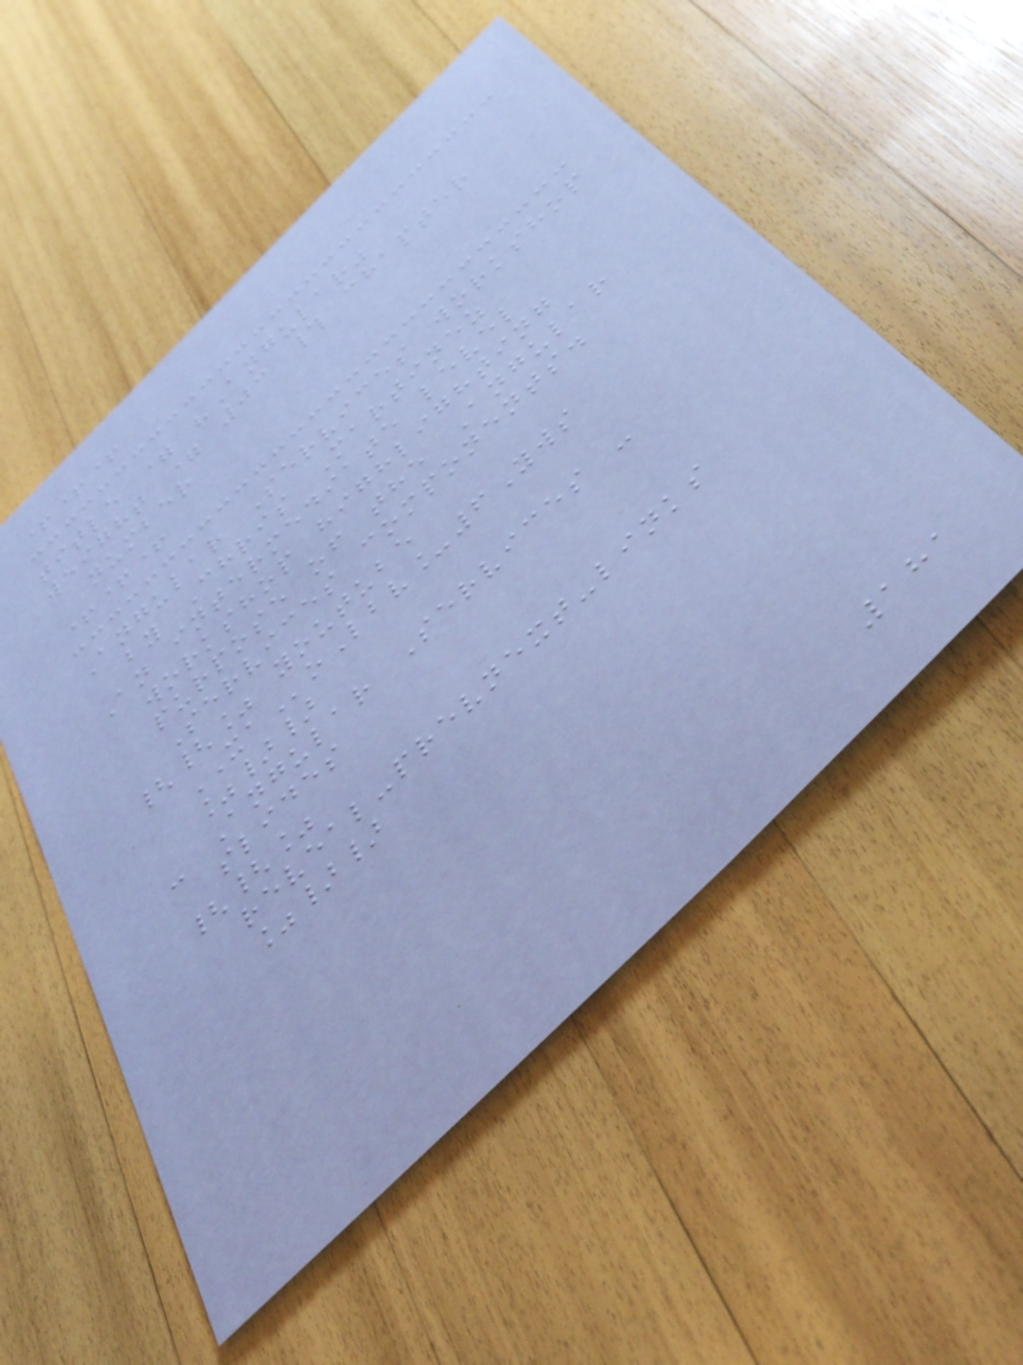+++
title = "Angular"
weight = 03 # chapter
number
+++
Angular Services workshop
by Chris Martinez
An intermediate level
workshop highlighting
purpose of the Angular
Services components.
{{% youtube
XAoLbv_6Yws
%}}
- Angular Services -
slides
{{%
reveal-prevnext-links
%}}
181
